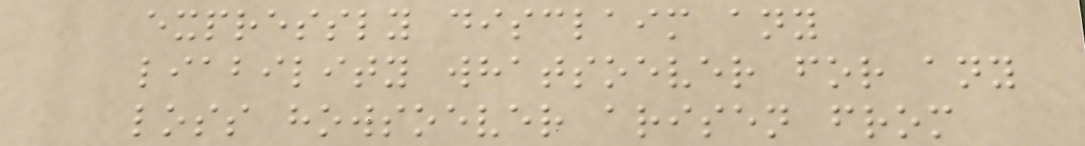expressly disclaim any
liability whatsoever for any
loss howsoever arisen from
